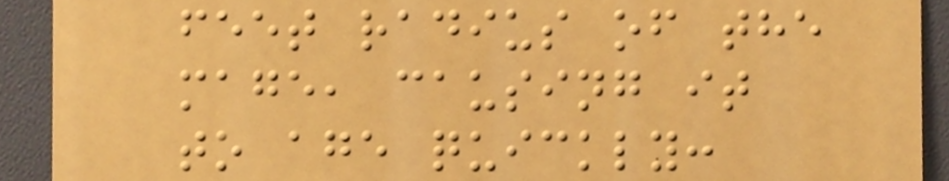feet radius of the
mage, causing it
to age quickly:
